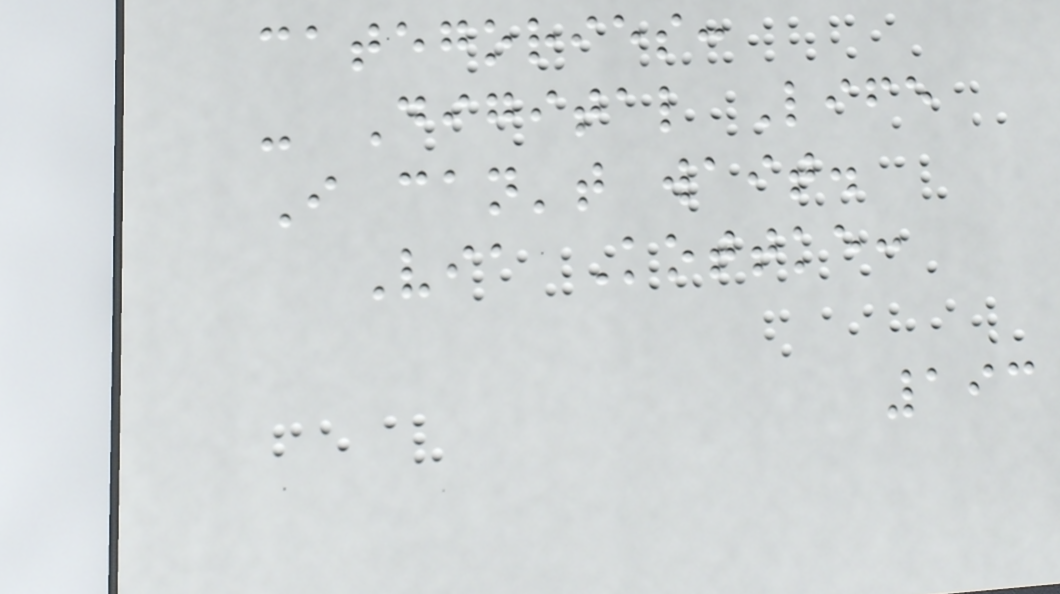categories:
- Digital Life
I can't wait.
Via Kottke:
193
